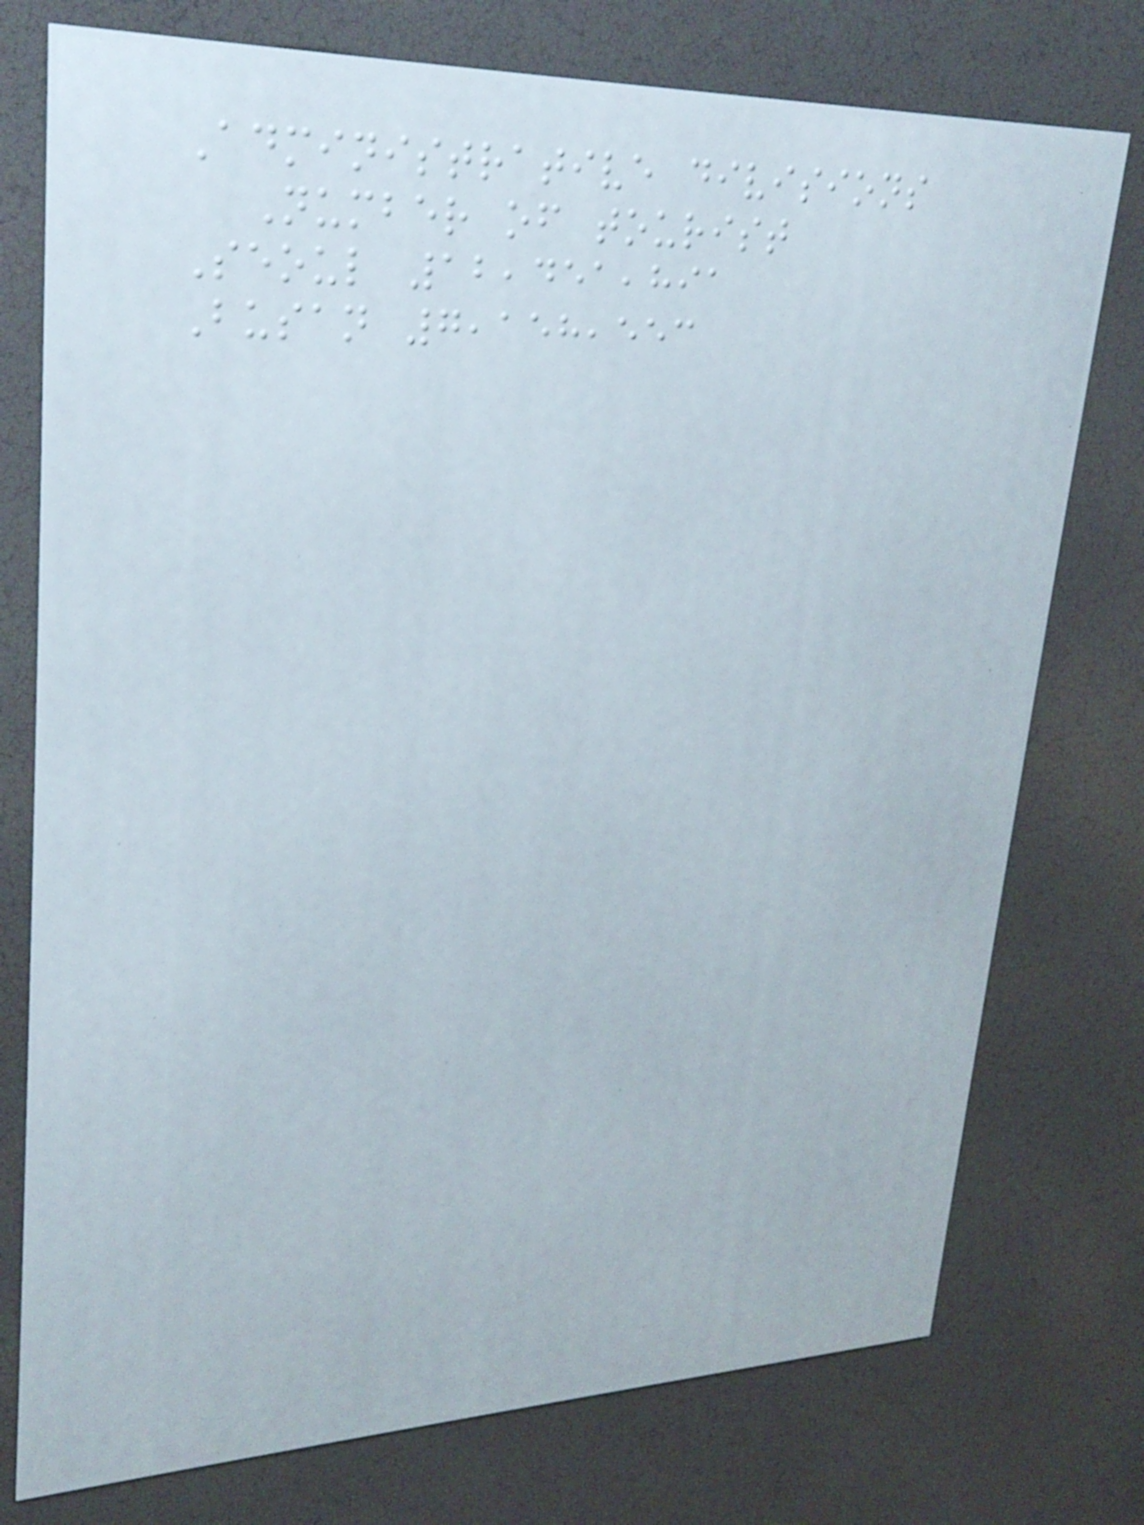Administrative divisions
Number of tourist
Seoul 12,451,891
Busan 7,158,553
